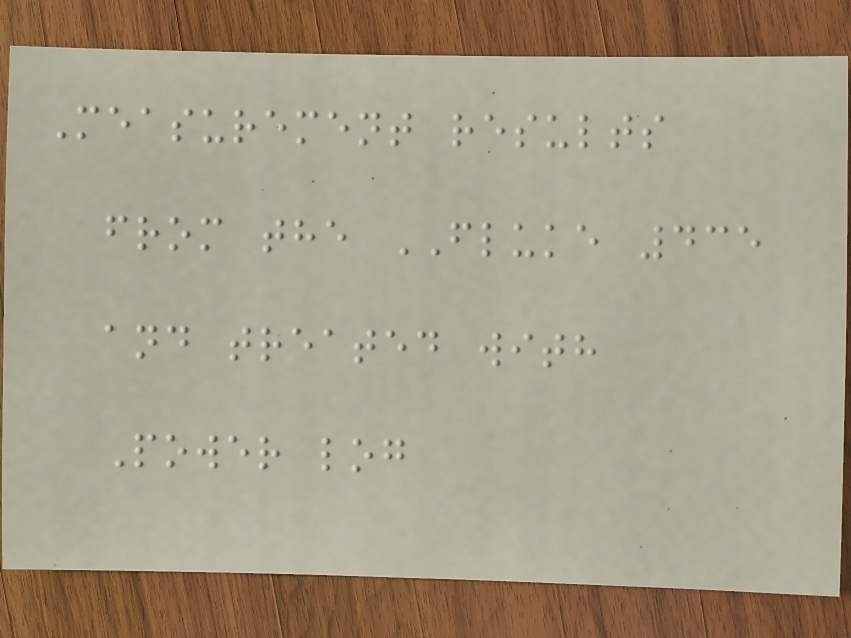Measurement results
from the FLUKE 435
and treated with
Power log
